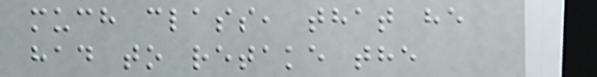much class, that he
had to retake the
